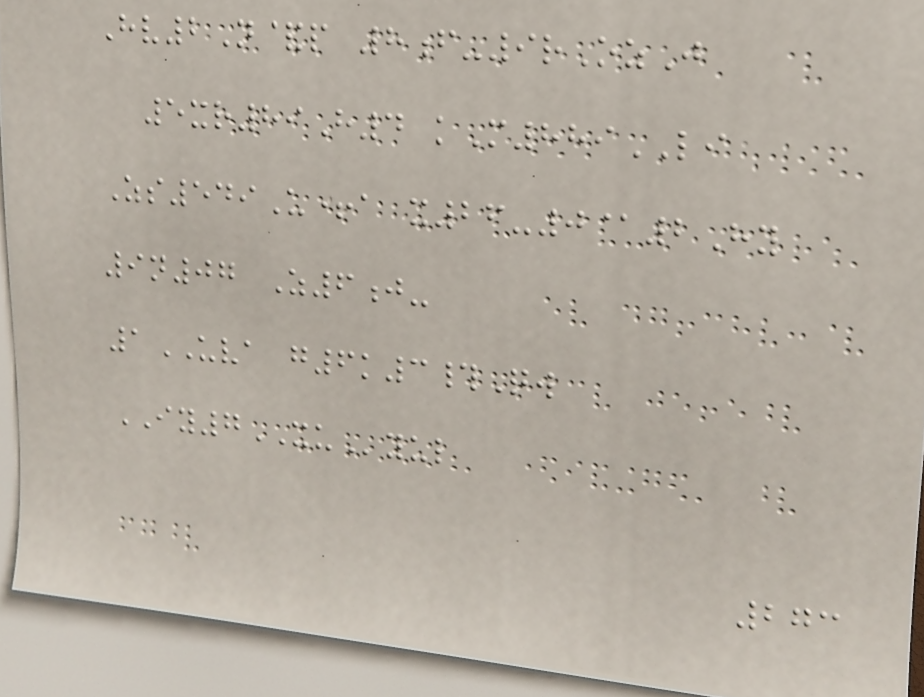Hv2N&p 8f-9rOzJ
5xr89H4 kM889LI
Zs549U+a x26-0@2Hy
9n07 Z6j-
1UVA g6k3#Qw
IY7XUyul
273
